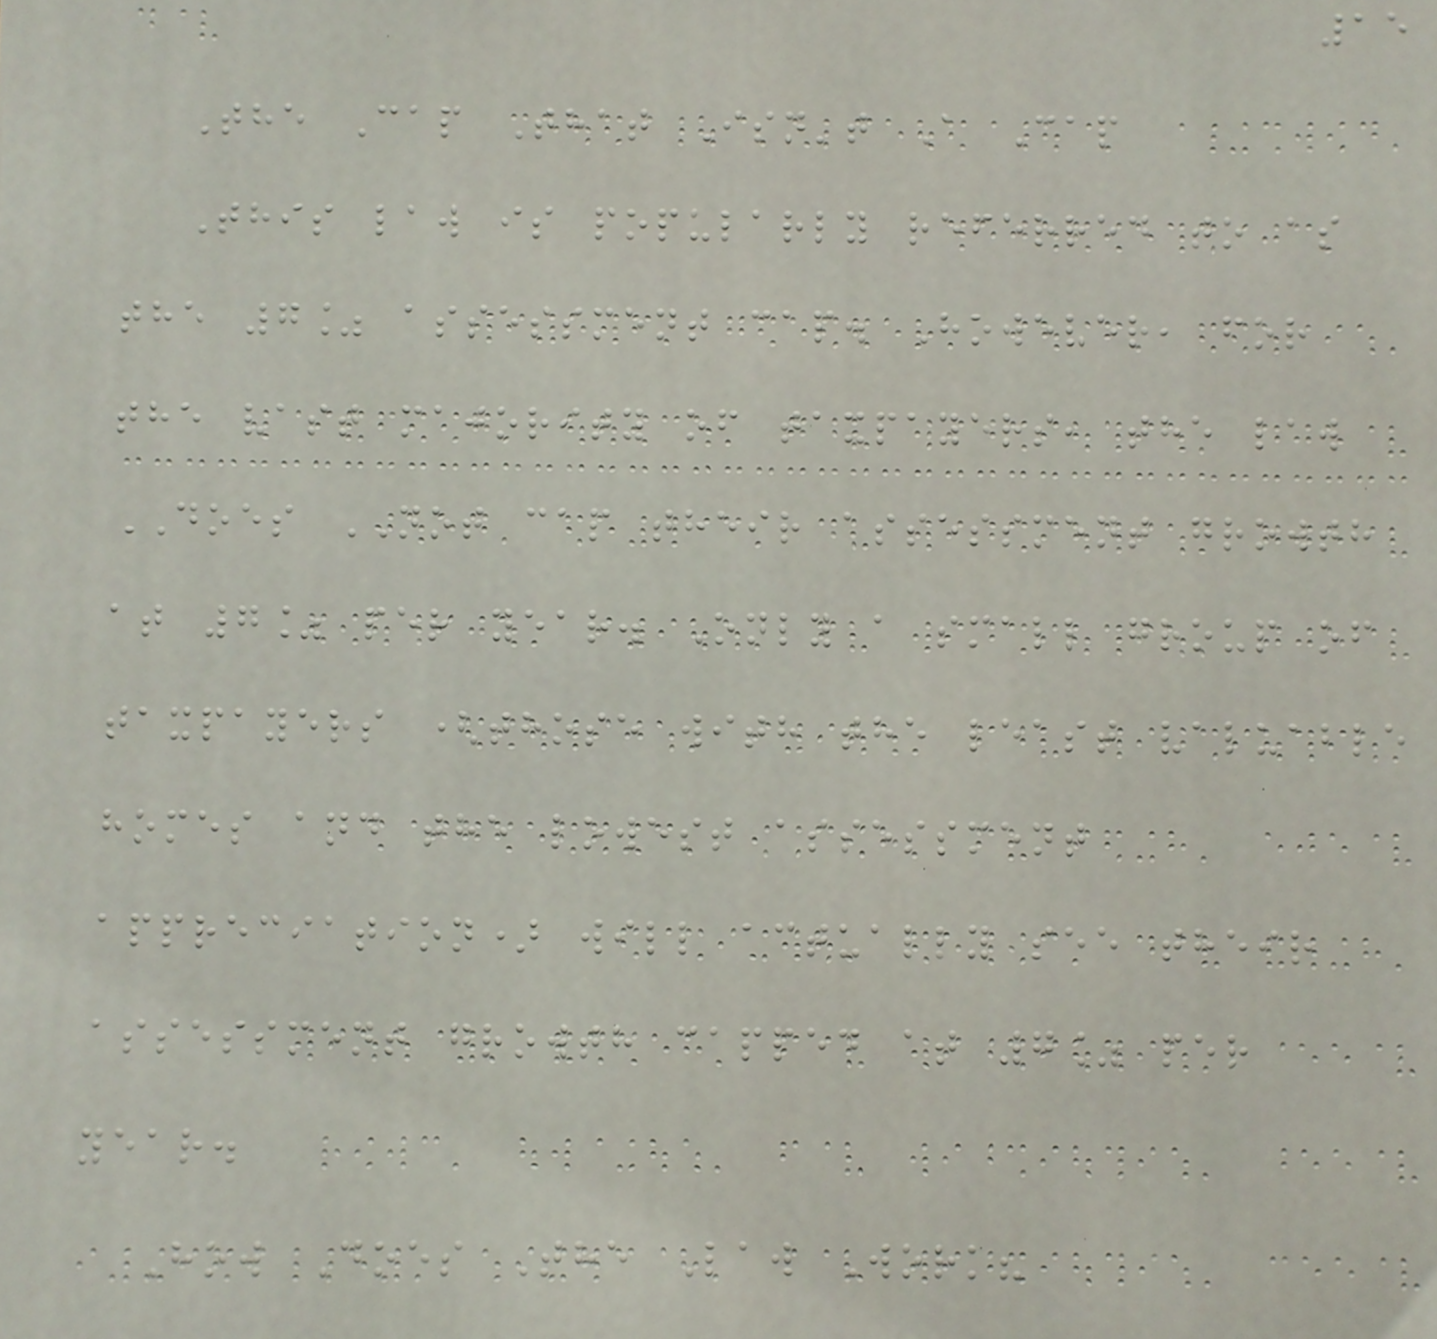15
The Cap That Isn't A Cap
This law is popularly referred to as
the 7% assessment cap. However, for
the vast majority of taxpayers, the law
DOES NOT cap their assessment growth
at 7% per year. Only a small group of
taxpayers (those with the least valuable
homes and the lowest assessment
appreciation) will actually see their
assessment growth capped at 7% per
year.
How Does The Law Work?
